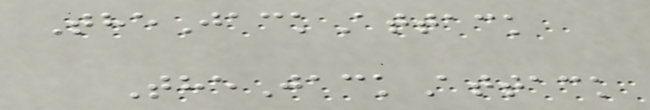TheJackAttack
TheJackAttack
